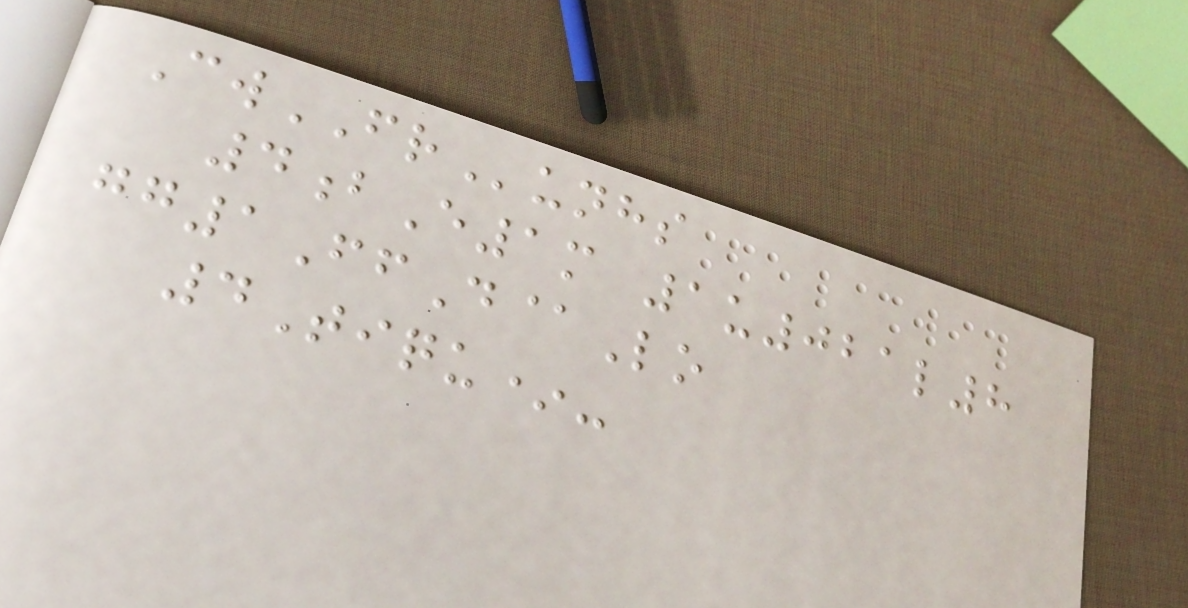CwFRunhs
4bE1m 1u021l8
gg1FfD@Lo
4Tiqu*-
